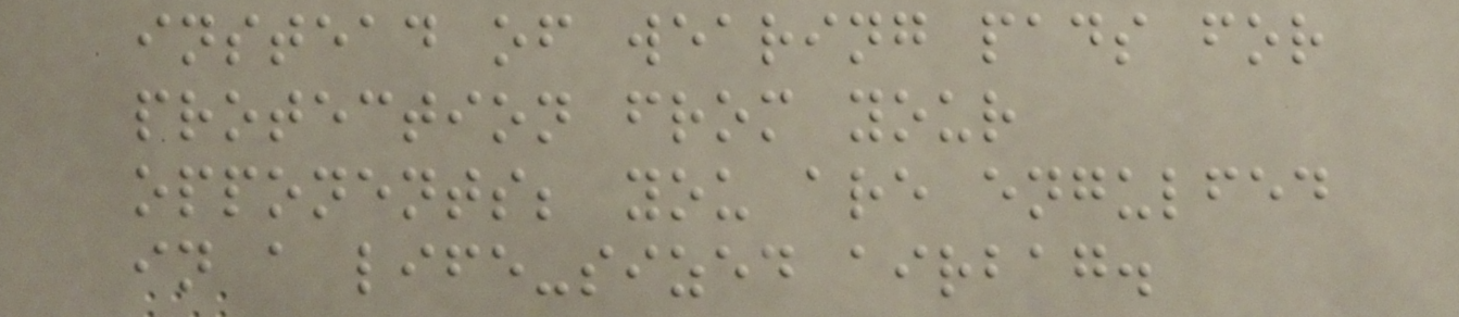instead of wearing pads for
protection from your
opponents; you are engulfed
in a life-sized airbag.
